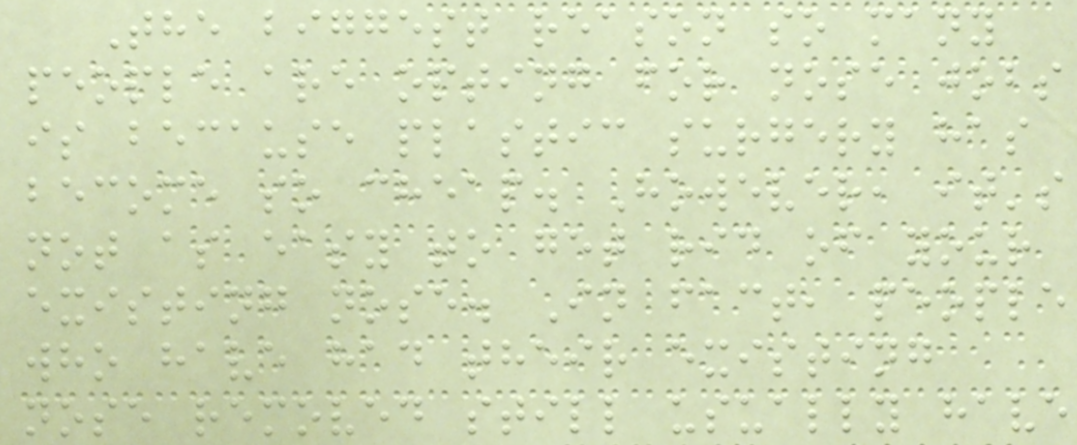The biggest reason so many
people are opting for nose jobs
is because plastic surgery has
become so cheap. However, it's
not as easy to get rid of your
existing nose. In fact, people
who have had their existing
nose removed still usually have
